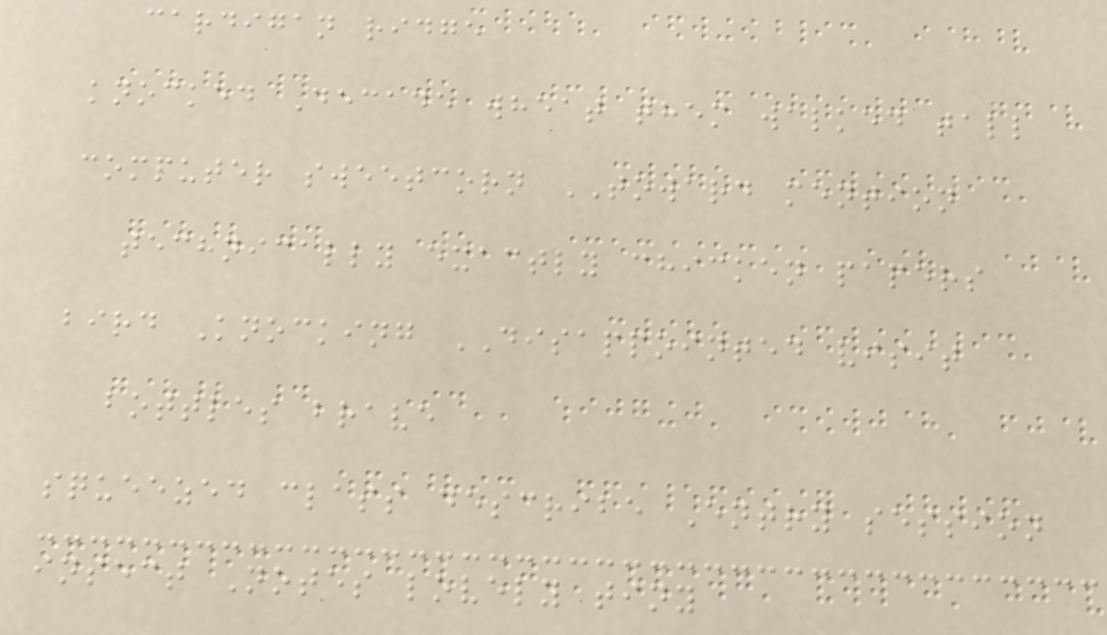cardigan ridge
knocked Decade wheat them walked tall
computer sweetcorn TOWARD mention
technically exactly chicken papers
bird Knocking DISAPPOINTED visit
bottles brave
squeezed class describe Entry session
insect Notes lovely tiny
